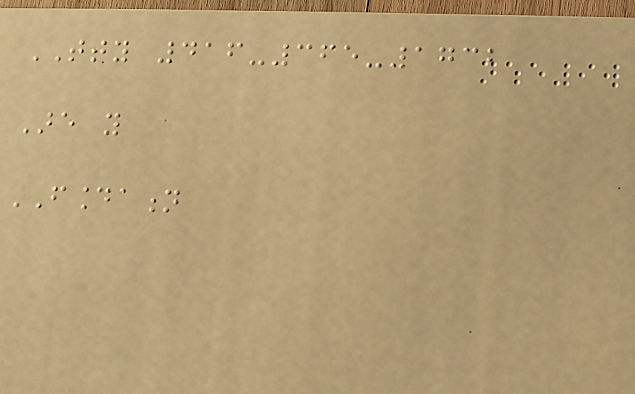TTY 416-365-1732
Are you
FOUNDATION
